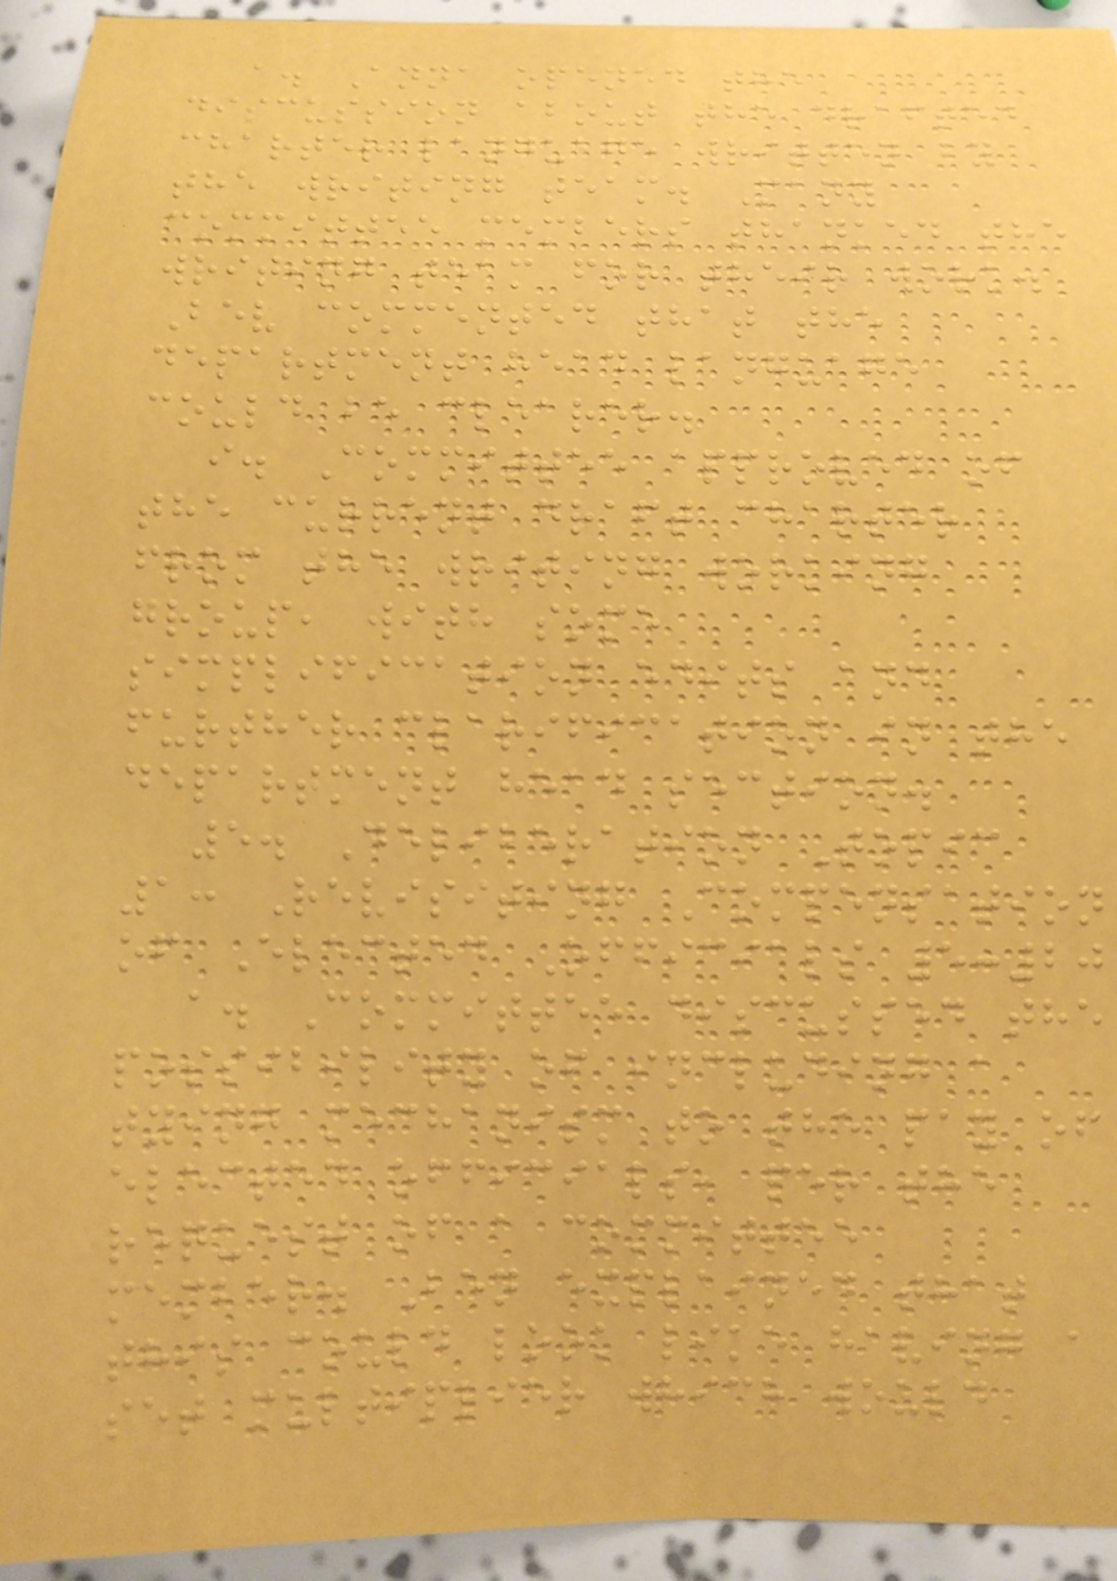a. Anna opened the
discussion about the drafted
charter language written by
the writing team. Many
committee members thanked the
writing team for their work.
Bev commented that the
department head language
could be clearer.
i. Committee approved of
the current draft charter
from the writing working
group, with some
simplification edits and
further clarification in the
department head section.
5. Deliberation Topic
1: Revisiting Compensation
of Elected Officials 5:20
a. Committee discussed the
possibility of including a
tying mechanism to the pay of
elected officials, per the
request of a committee
member. Ben explained that
this could look like having a
set multiplier which would
